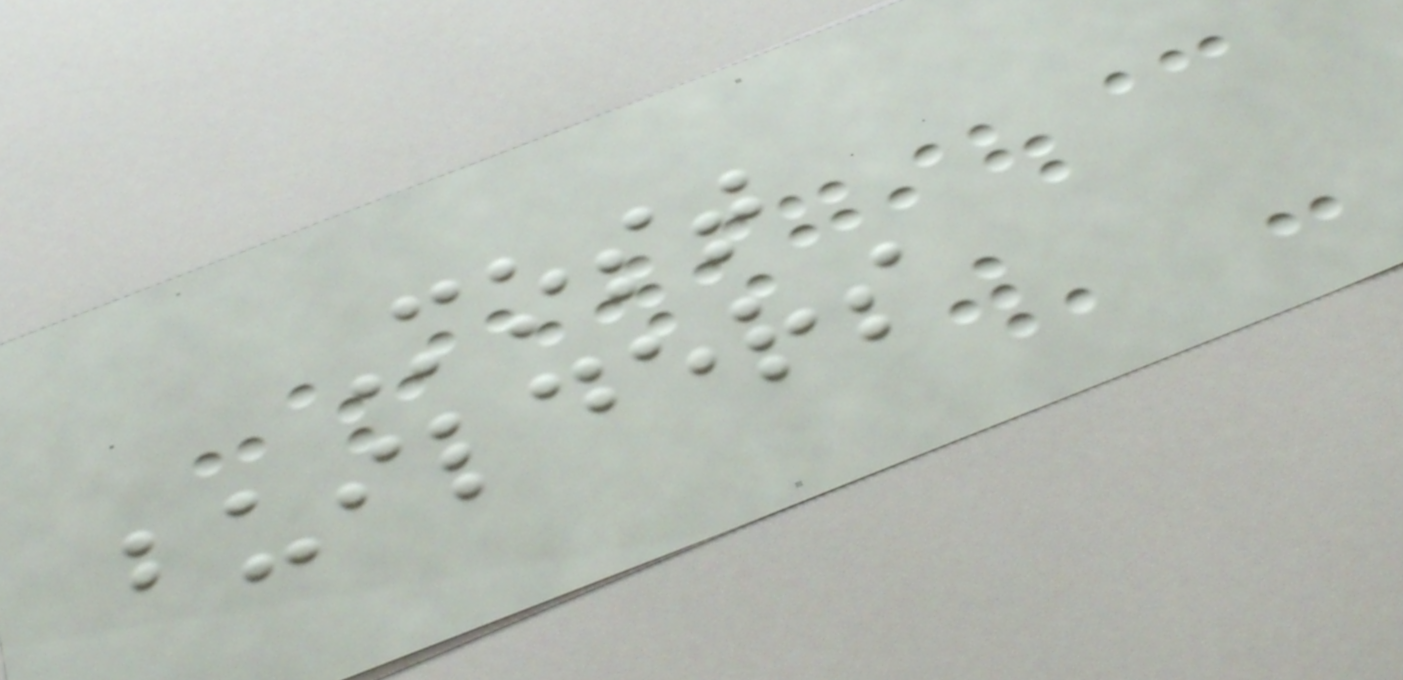Most
builders
